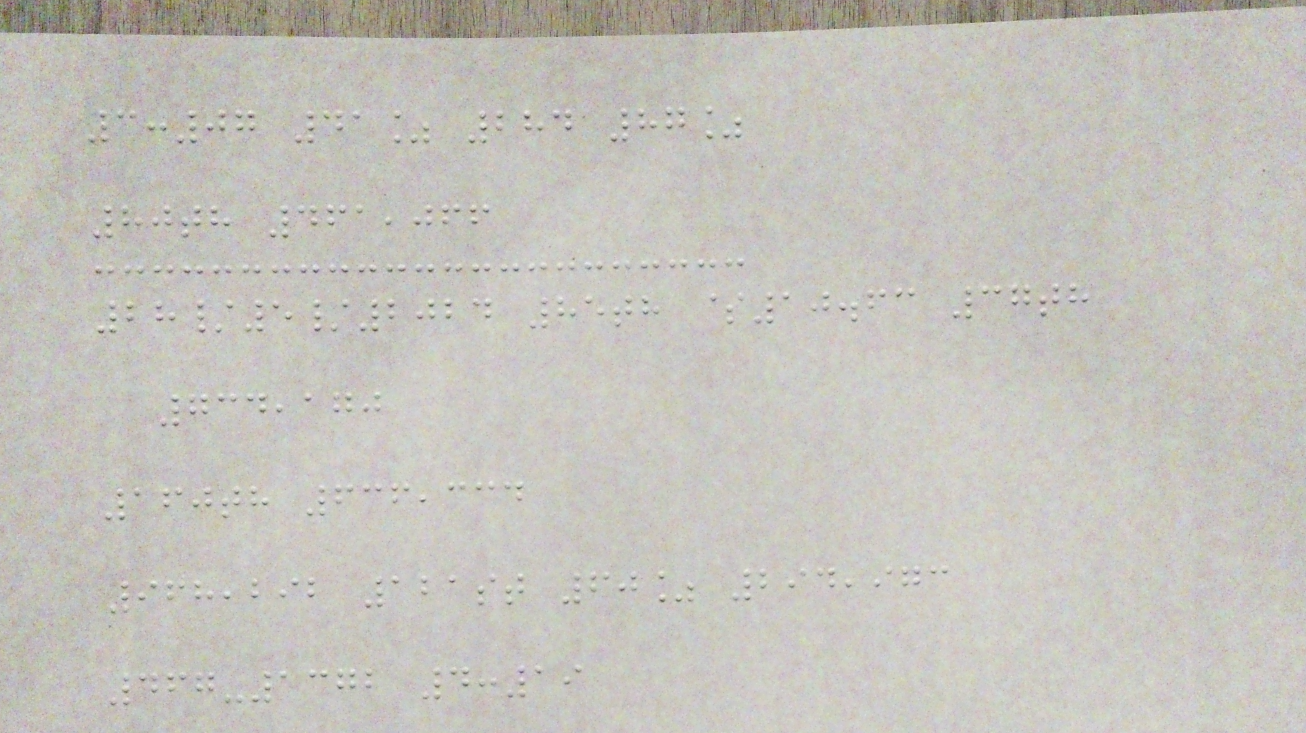3:07 41% 284 87%
80th 461,066
28/5/2024 85th $10.63 37th
734,170
160th 636,334
968,292 121st 60% 294,973
467-1372 4:19
